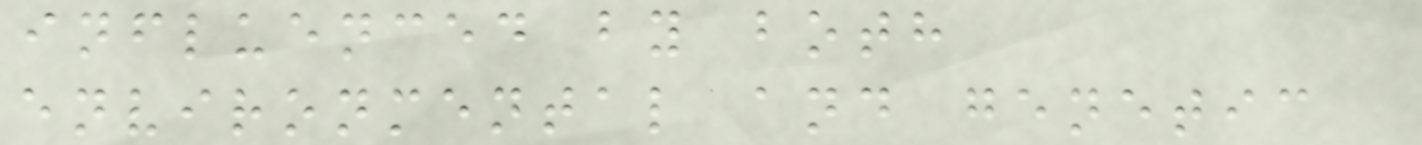influenced by both
environmental and genetic
